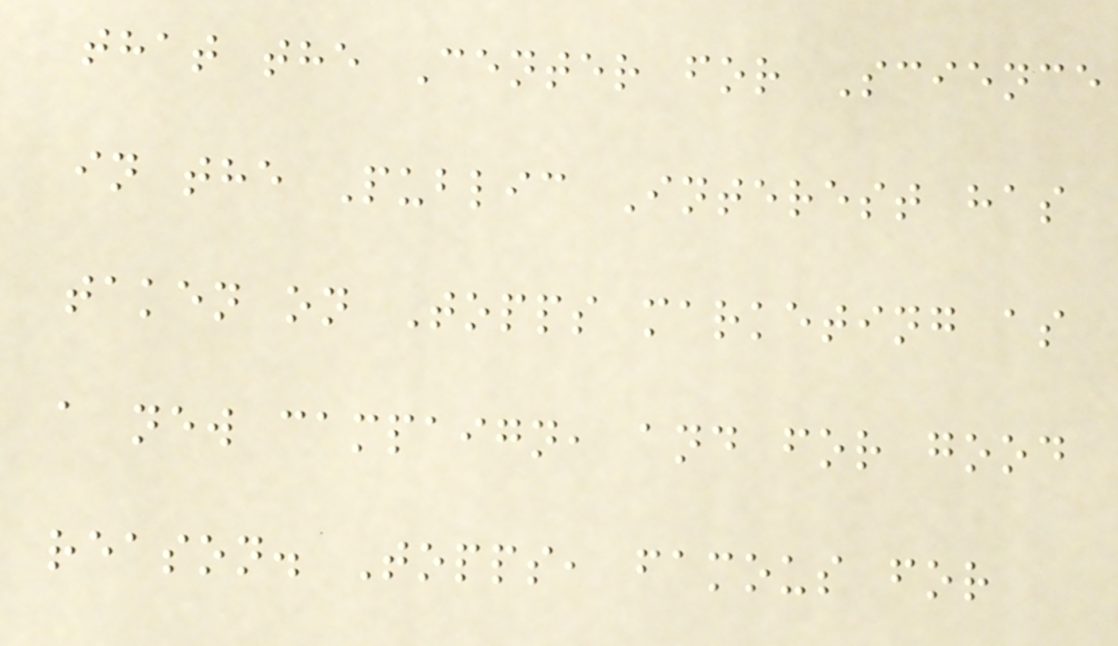that the Center for Science
in the Public Interest has
taken on Topps marketing as
a new campaign, and for good
reason. Topps, famous for
